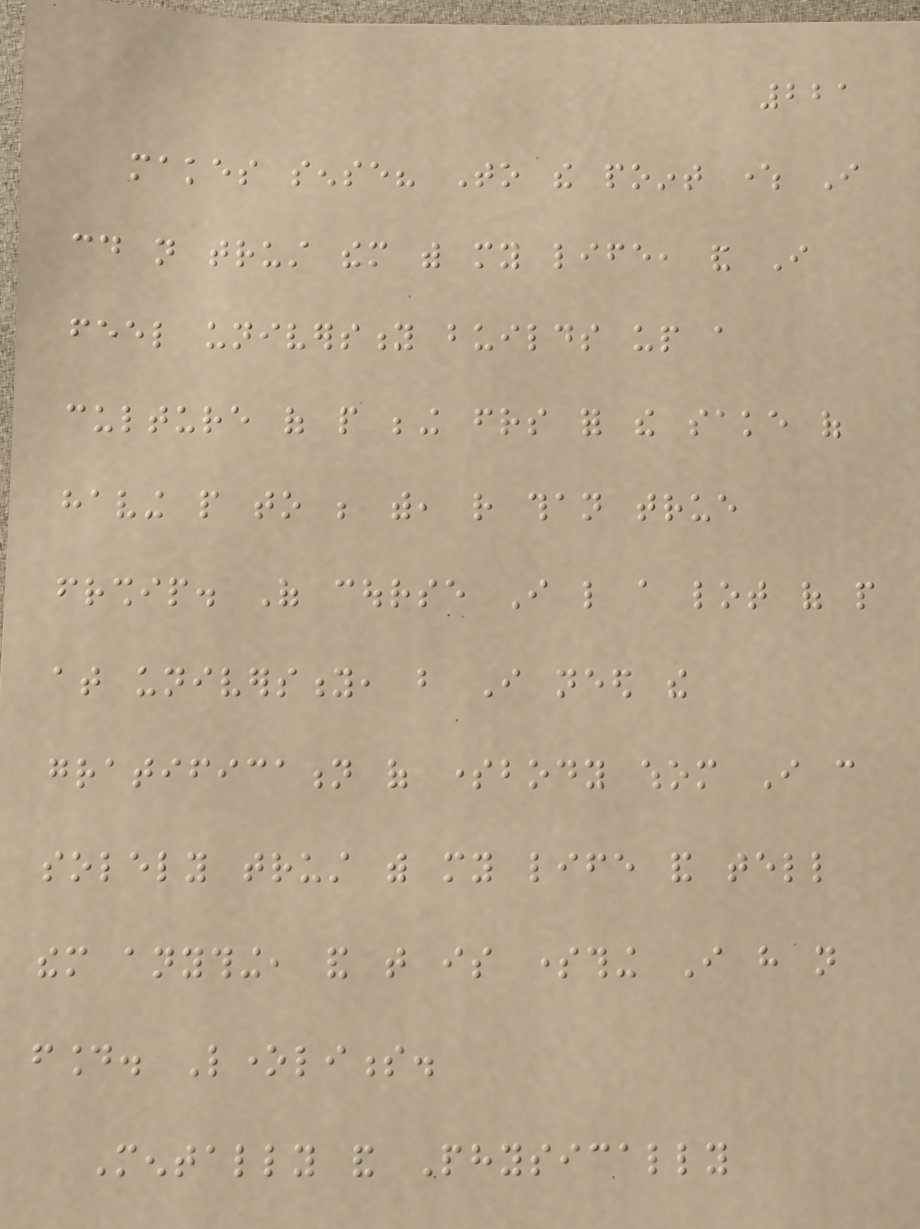221
makes sense? To the point where I
could not trust them with my life, and I
feel university builds up a
culture of people being friends for the sake of
having people to be with, rather than true
friendship. Of course I like a lot of people
at university, but I need the
gratification of somebody whom I can
solely trust with my life and tell
them anything, and that is something I have not
found. Loneliness.
Mentally and Physically
